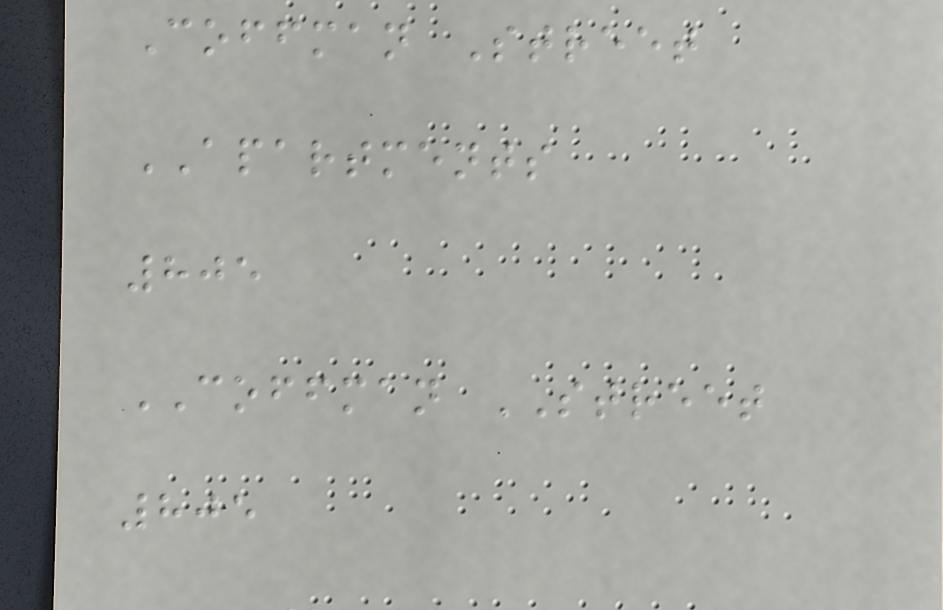Coffman Street
APARTMENTS
805
COFFMAN STREET
805
